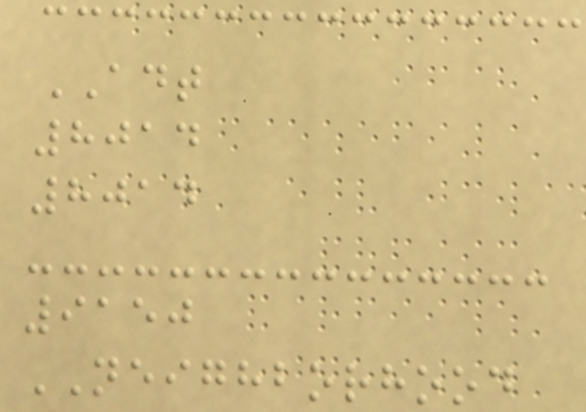ADT
8014
8014
9150
NEIGHBORHOOD
